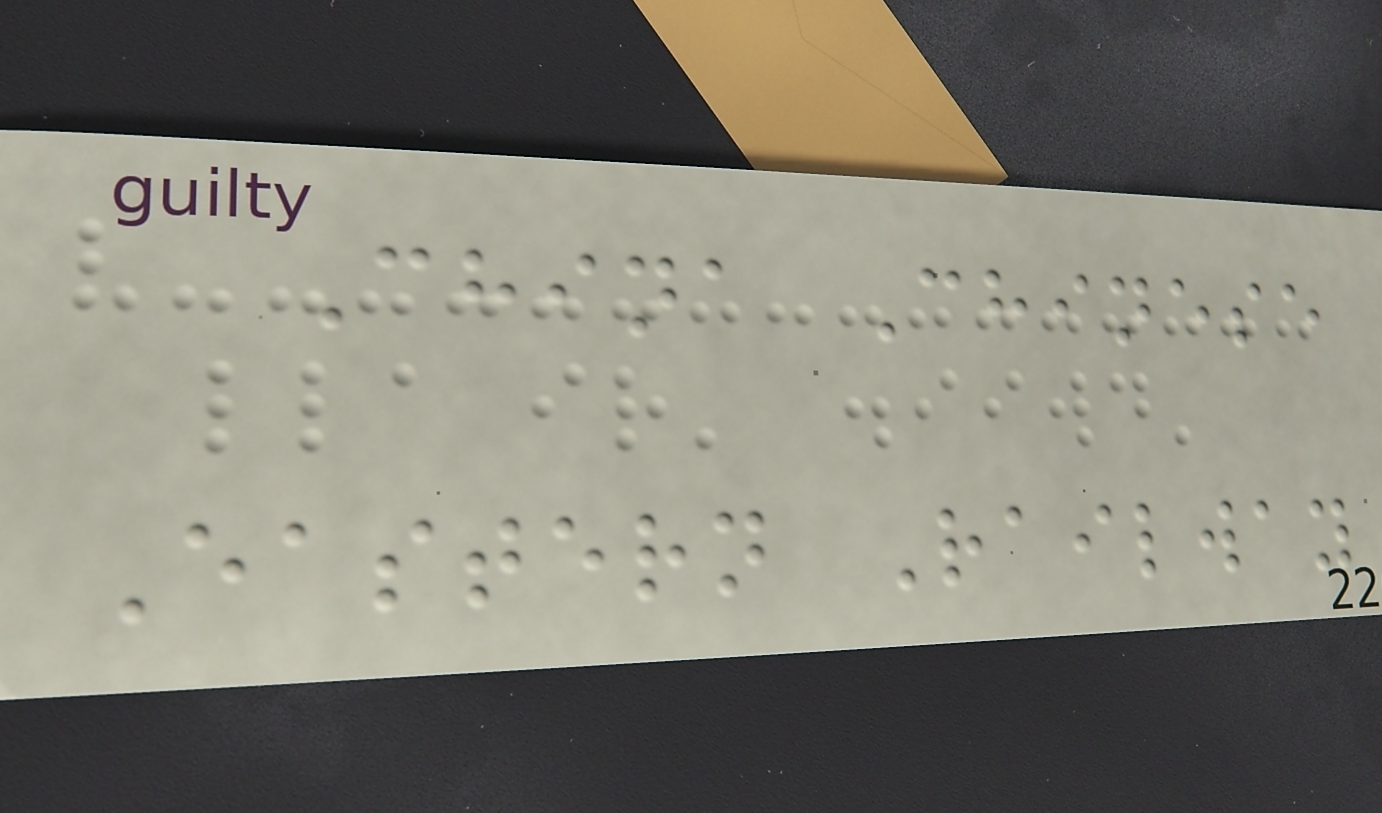China Chinese
Eastern Railway
